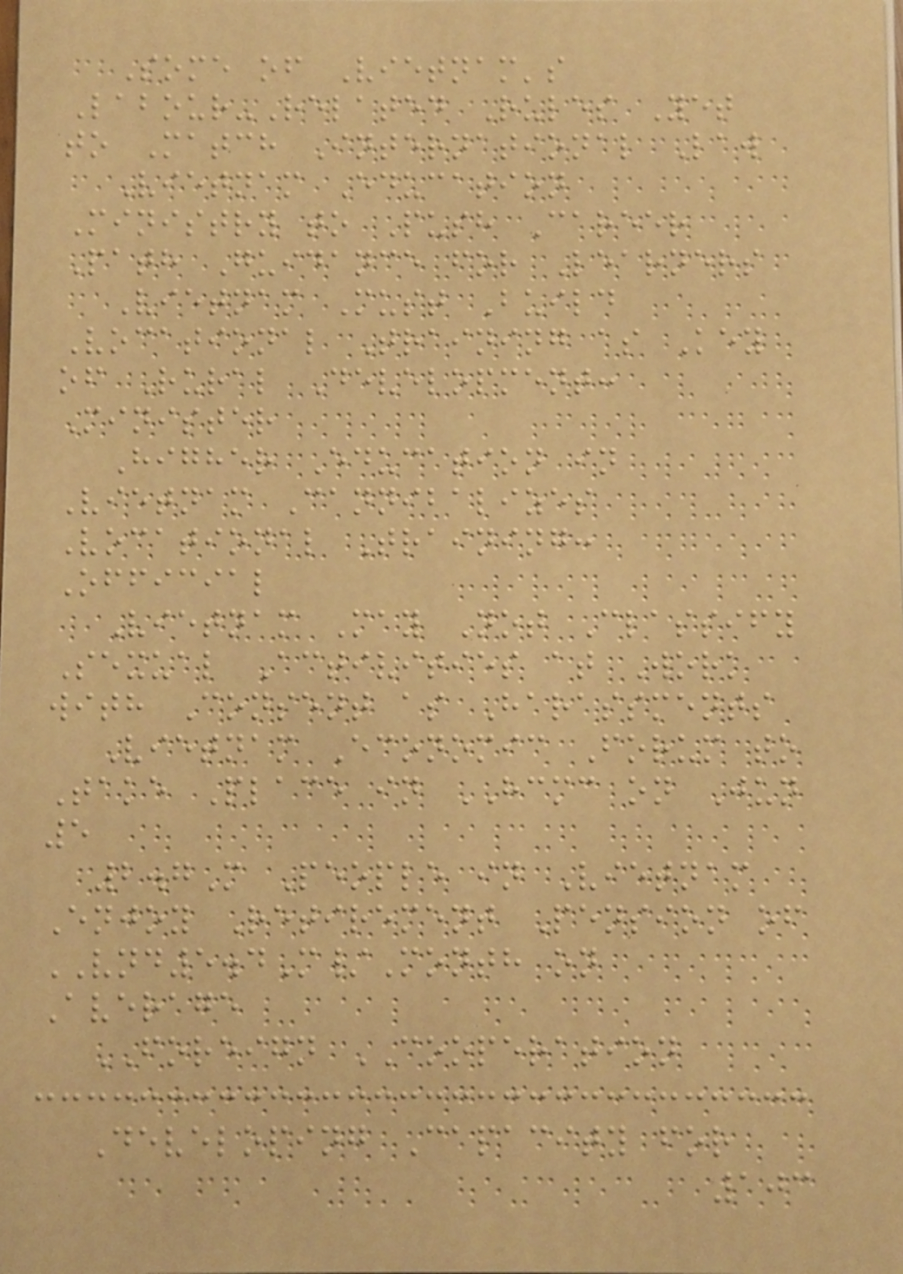Some of Vietnam's
Labour-Related Rules Yet
to Match International Law
Vietnam Education
Ministry to Push Career
Path Guidance for Learners
Vietnam Must Build
Vocational Training as Key
of Rural Development:
Minister
Higher Education in
Vietnam Cannibalizes
Vocational Training:
Official
Vietnam May Not Classify
Sexual Activities at Work
with Consent as Harassments
Vietnam Economic Forum to
Take Place in HCMC on Jun
5
2.7M People in Vietnam
Enjoy Retirement Pension of
VND5.4M/Month on
Average
FOREIGN COOPERATION
Developing Capacity for
103
